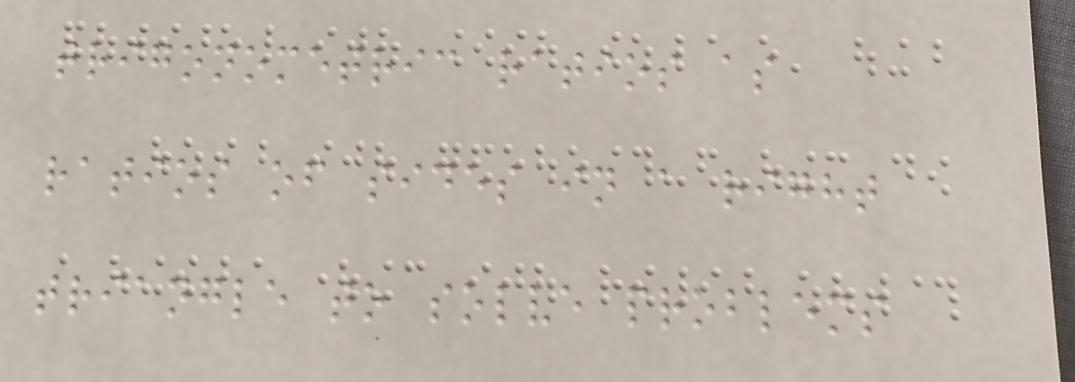trigonometric ratios as
ratios of sides in a right
triangle to solve problems
